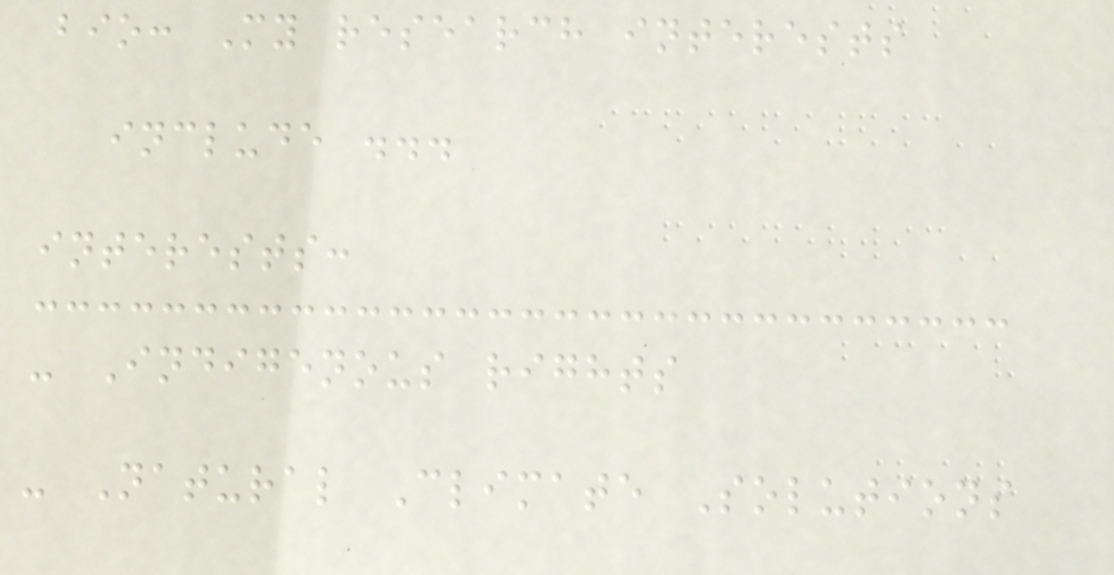bio: My research interests
include ...
interests:
- Indigenous rights
- Natural Climate Solutions
